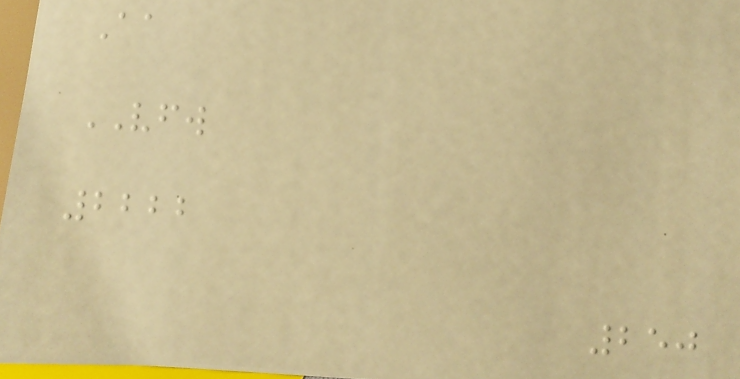Aa
VFW
2222
250
